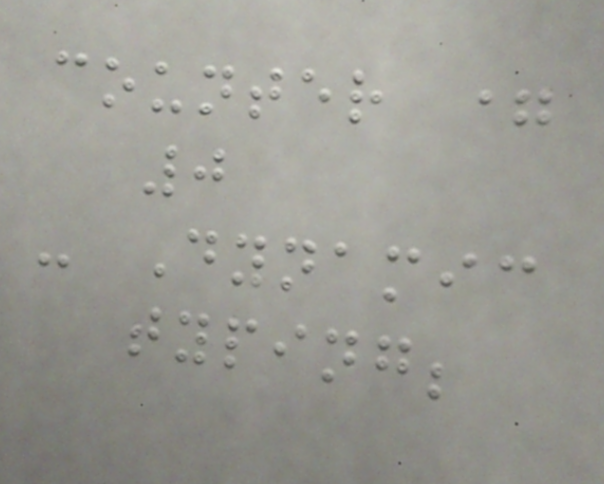counter =
0
- Dynamic
typing;
